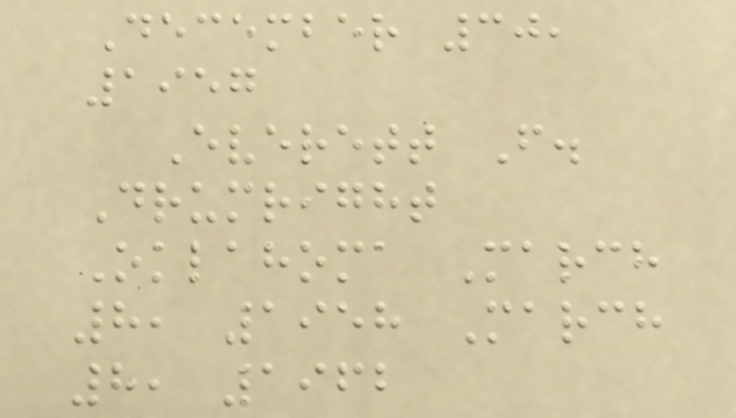December 30,
1957
Everett F.
Drumright
Oklahoma March
8, 1958 March
8, 1962
